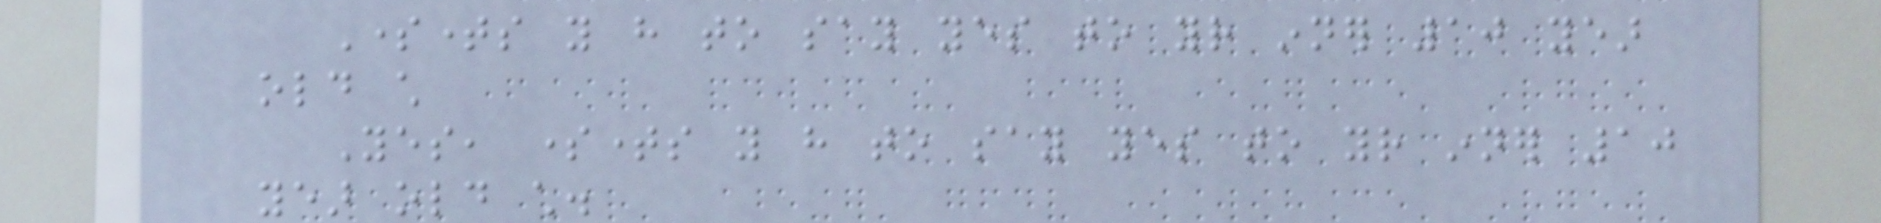Sometimes you have to say yes to your inner 10 year
old child
Yes, sometimes you have to say yes to your inner 10
year old child.
